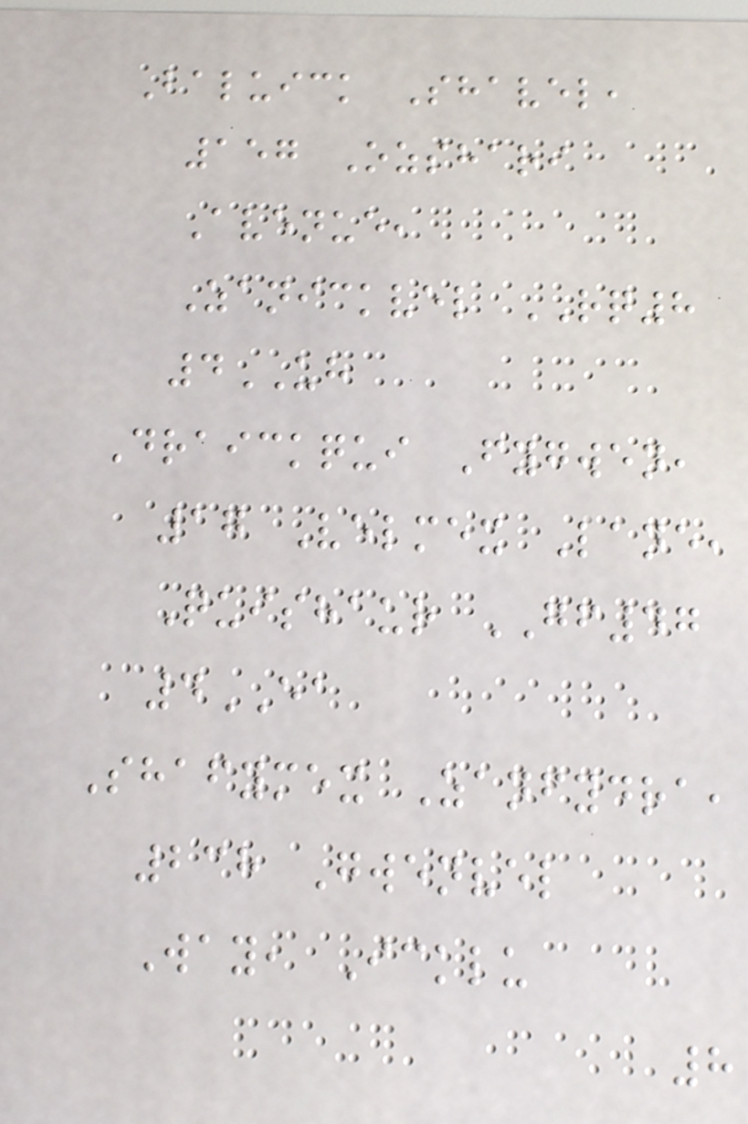Baluick Shavel,
157 Ozshari
Avenue,
Zanickvel RQ8
4UH
Draickqui Fygwen,
17 Velmex Lane,
Quishaur GF47
4EA
Shafymex Zanfydra,
238 Gwenvel
Way, Icklu
8
